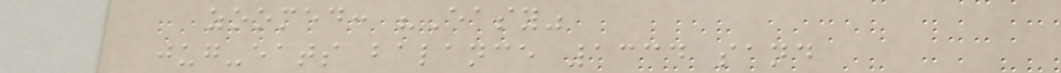zoomed: "Easy"
jug-eats balance 1334 sand
